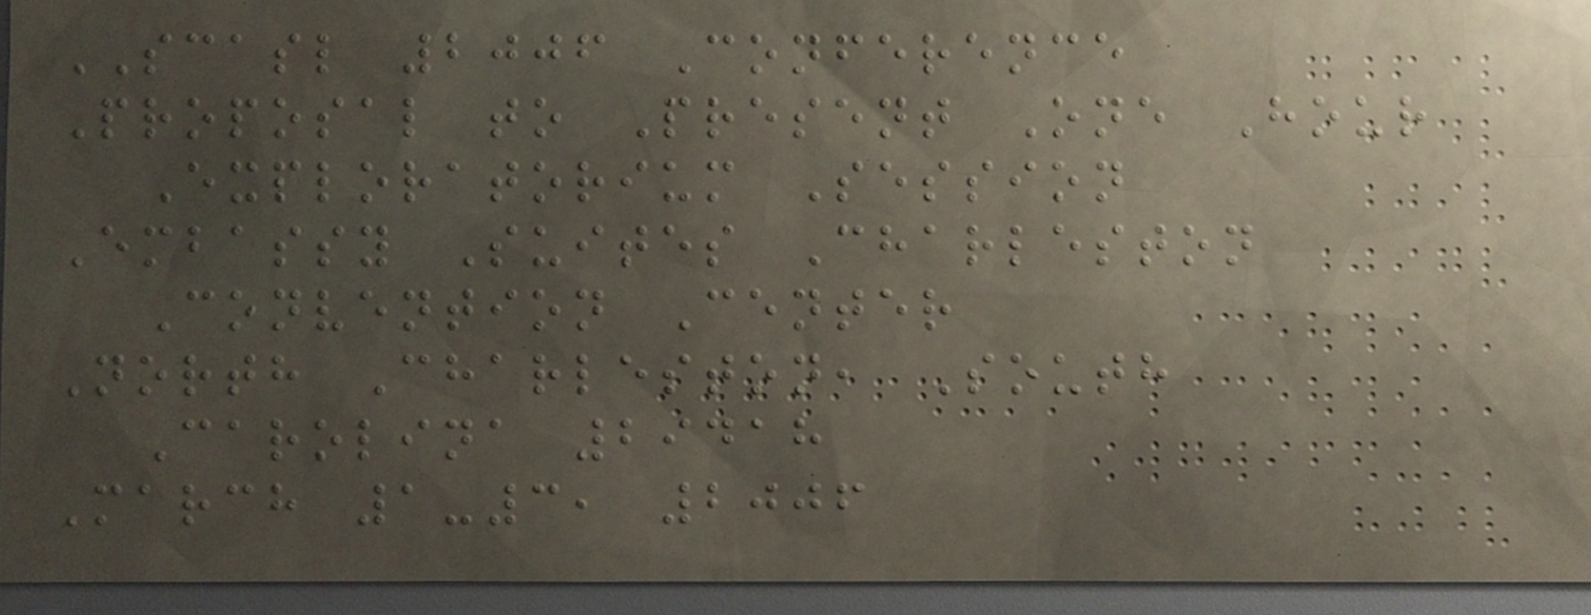SCASL 2006 Conference
Proposal to Present One Hour
Exploratorium Session
Embassy Suites Charleston
Convention Center
North Charleston, South
Carolina 29418
March 1-3, 2006
